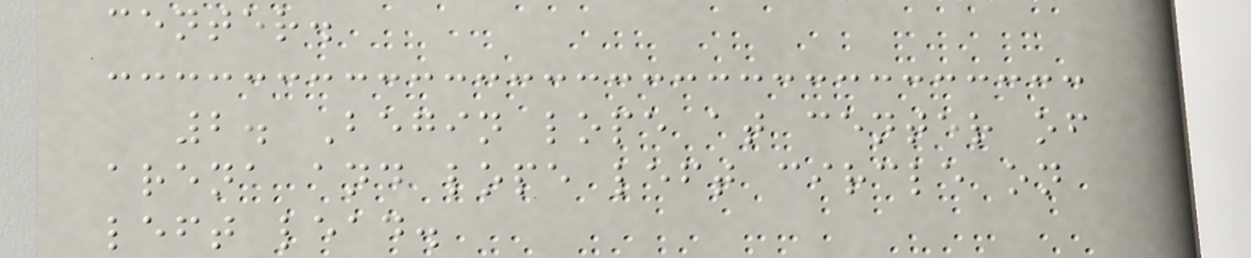center.
2. Begin lope at center of
arena and lope left circle on
left lead.
